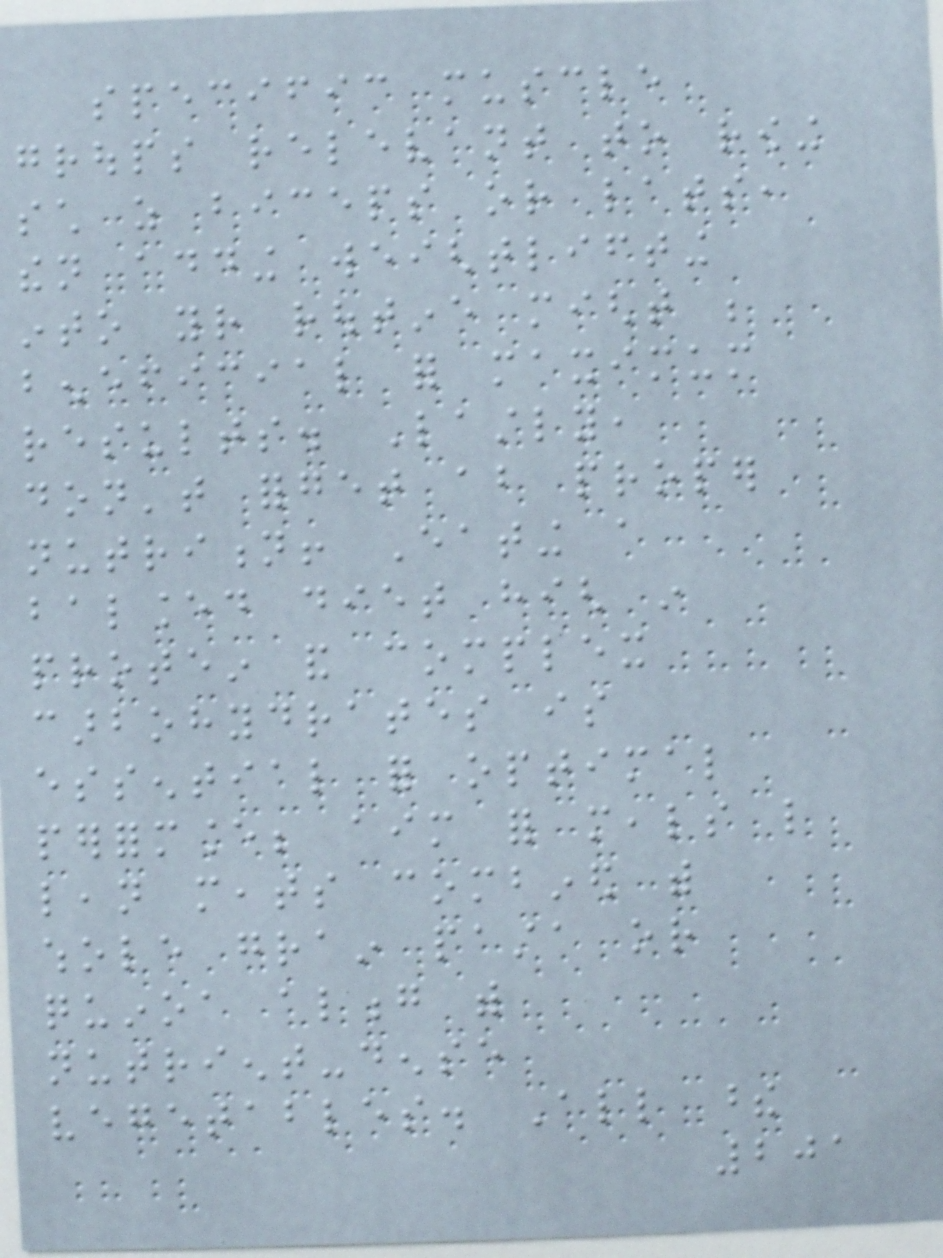specific muscle
groups relevant to rowing
such as biceps or lats,
then adding weightlifting
into your routine might be
beneficial for maximum
results. Lastly,
don't forget about proper
nutrition! Eating a
balanced diet high in
protein and complex
carbohydrates is
essential for optimal
performance; aim for meals like
lean meats combined with
whole grain pasta or
quinoa along with
nutrient-dense
vegetables. All these
201
